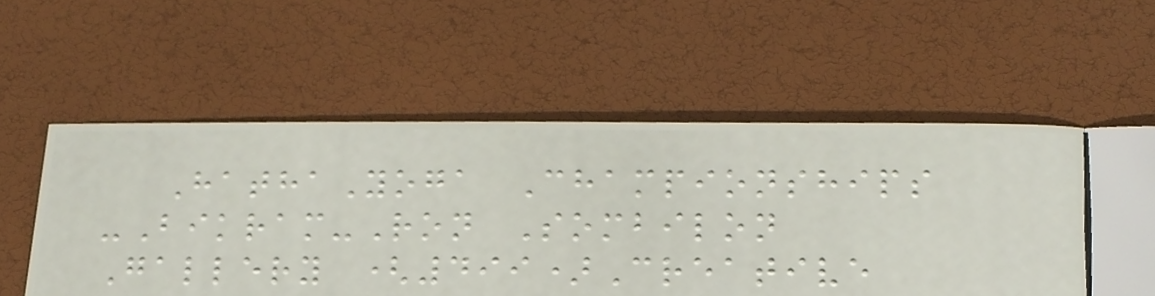HathaYoga Championships
-Bikram-Ron Sombilon
Gallery (499)Creative
